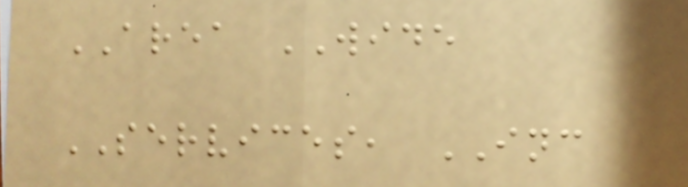AREA WIDE
SERVICES, INC
